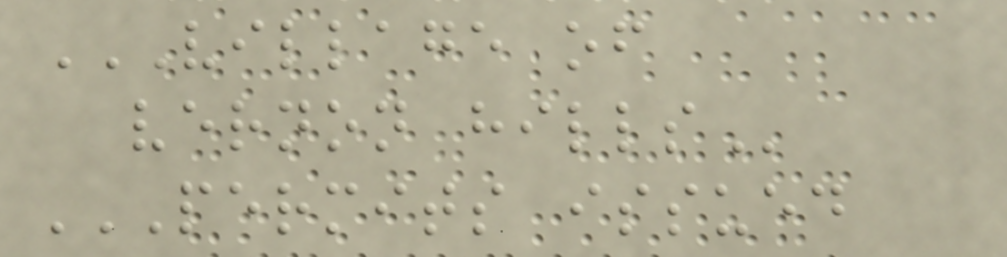VILLAGE OF
VERNON HILLS
PERMITS ISSUED
